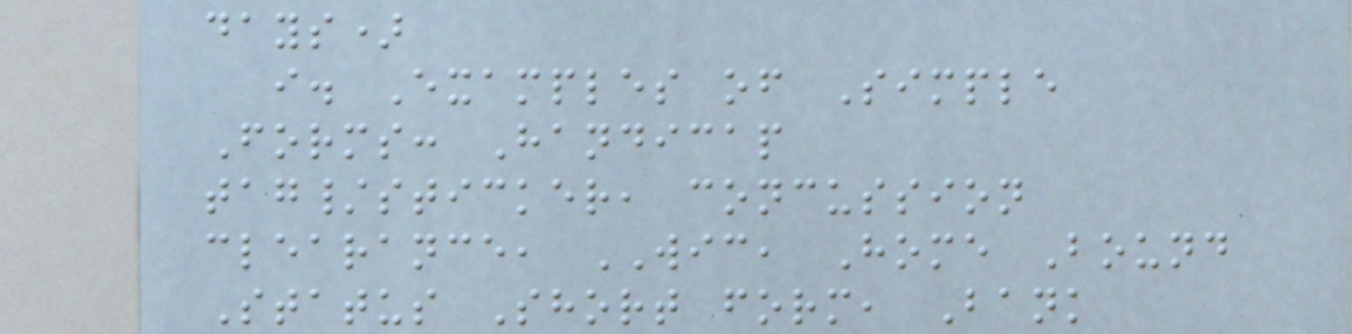days)
i. Examples of Simple
Forms: Handicap
tag/sticker, concussion
clearance, WIC, Home Bound
Status Short form, Bank
